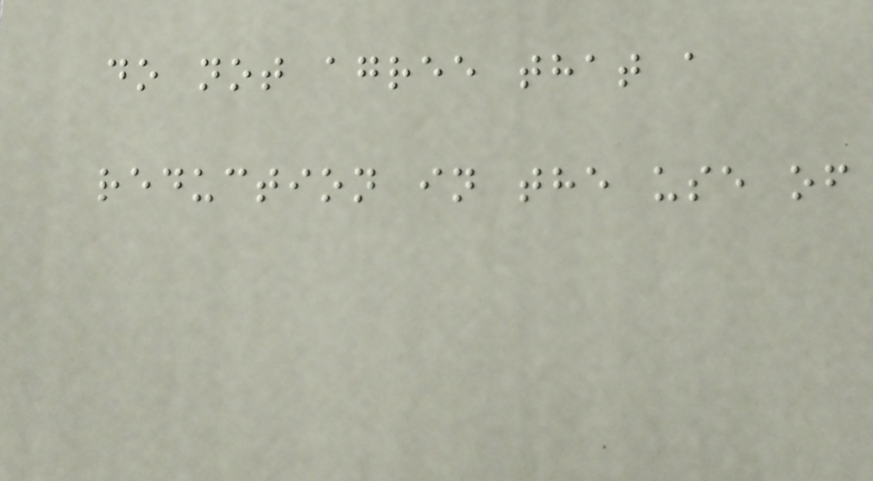do not agree that a
reduction in the use of
